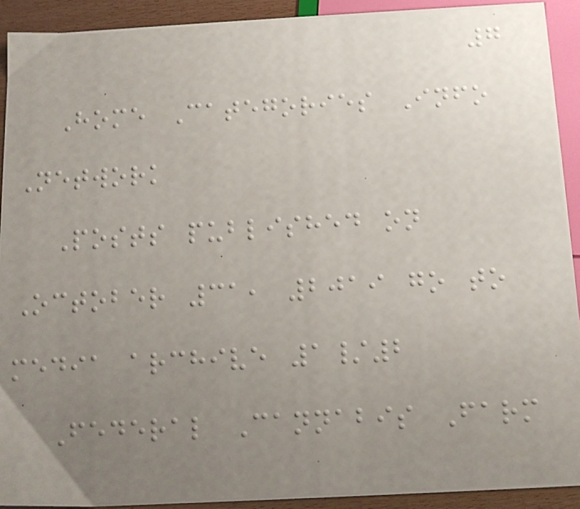7
Home Categories Info
Network
Posts published on
October 31, 2019 go to
media archive 1/2
Federal Cannabis Farm
